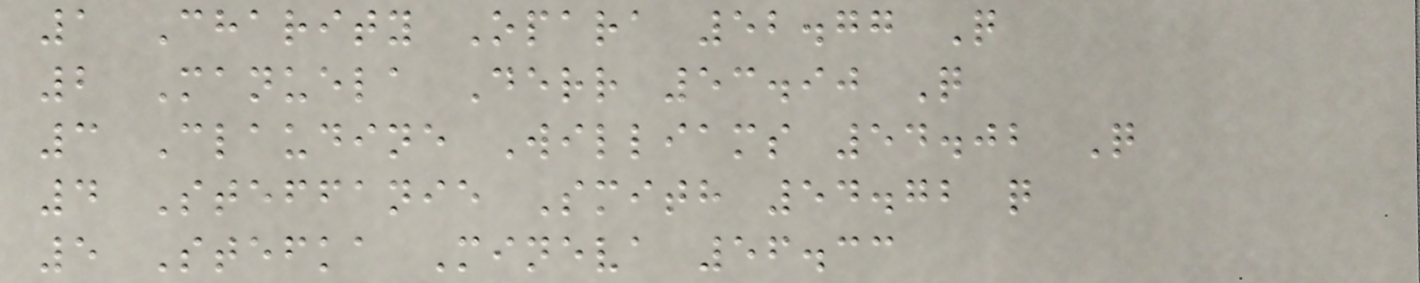1 Charity Opara 52.77 Q
2 Manuela Derr 53.90 Q
3 Claudine Williams 54.02 Q
4 Steffanie Smith 54.72 q
5 Stefka Mineva 56.33
